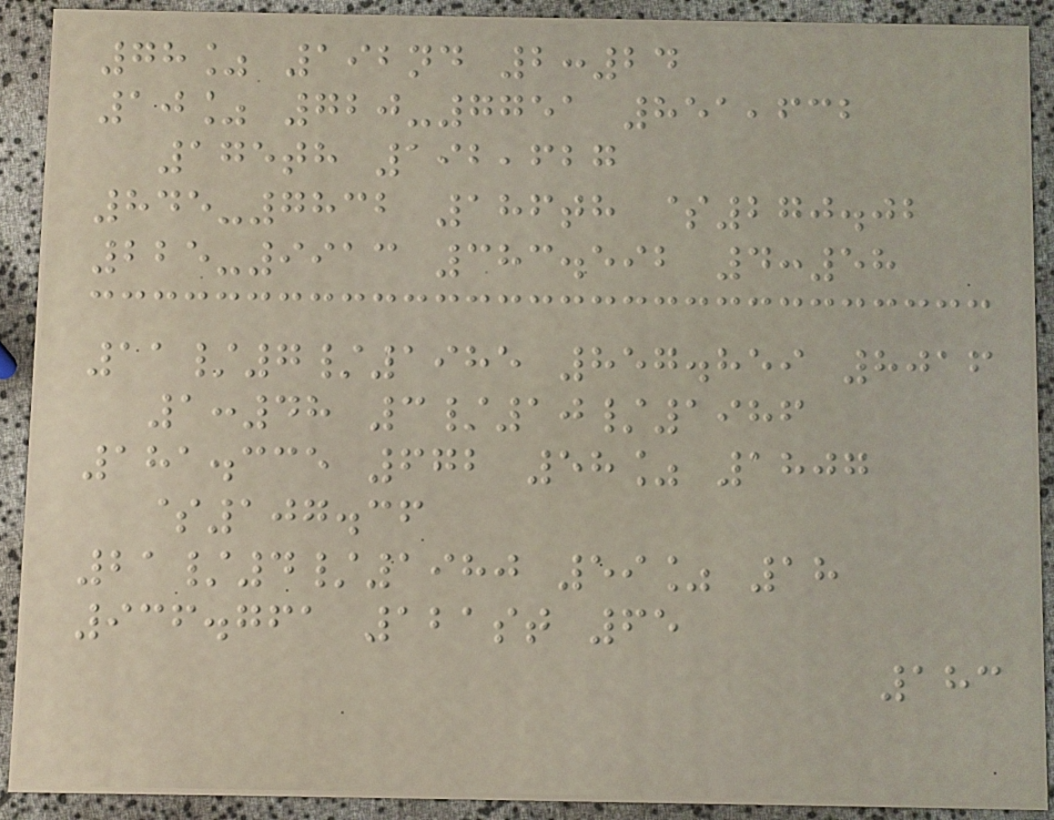78% 192nd 2:24
10% 720-7751 851,632
175th 192,627
845-7832 186th $270.02
225-9913 383.592 4:58
11/7/1985 857.859 8016
1:48 3/10/1986
181.335 672 58% 1807
$107.36
21/4/1980 59% 18
936.761 121st 65
183
